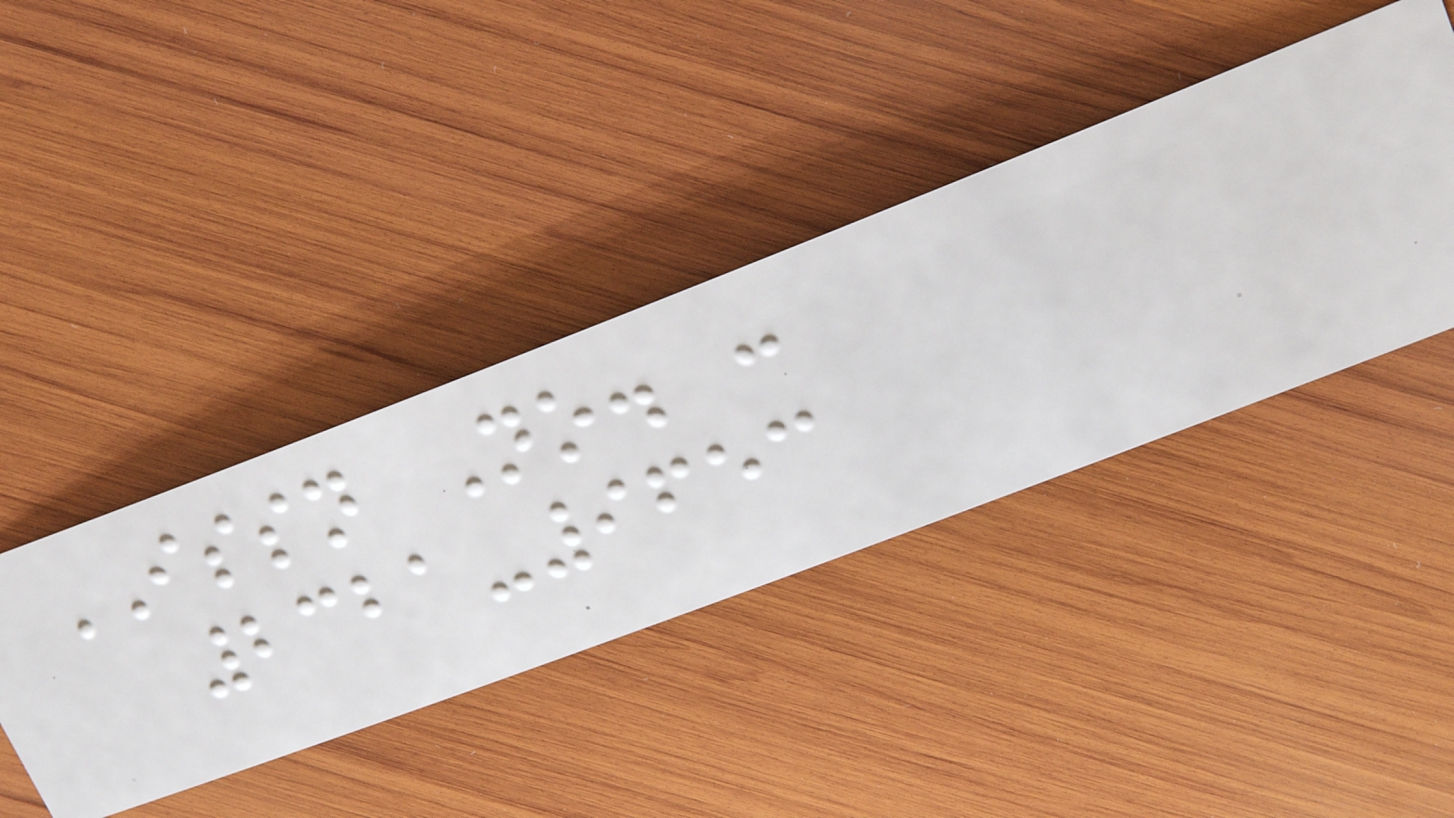ISSN No. :
2321-9653
